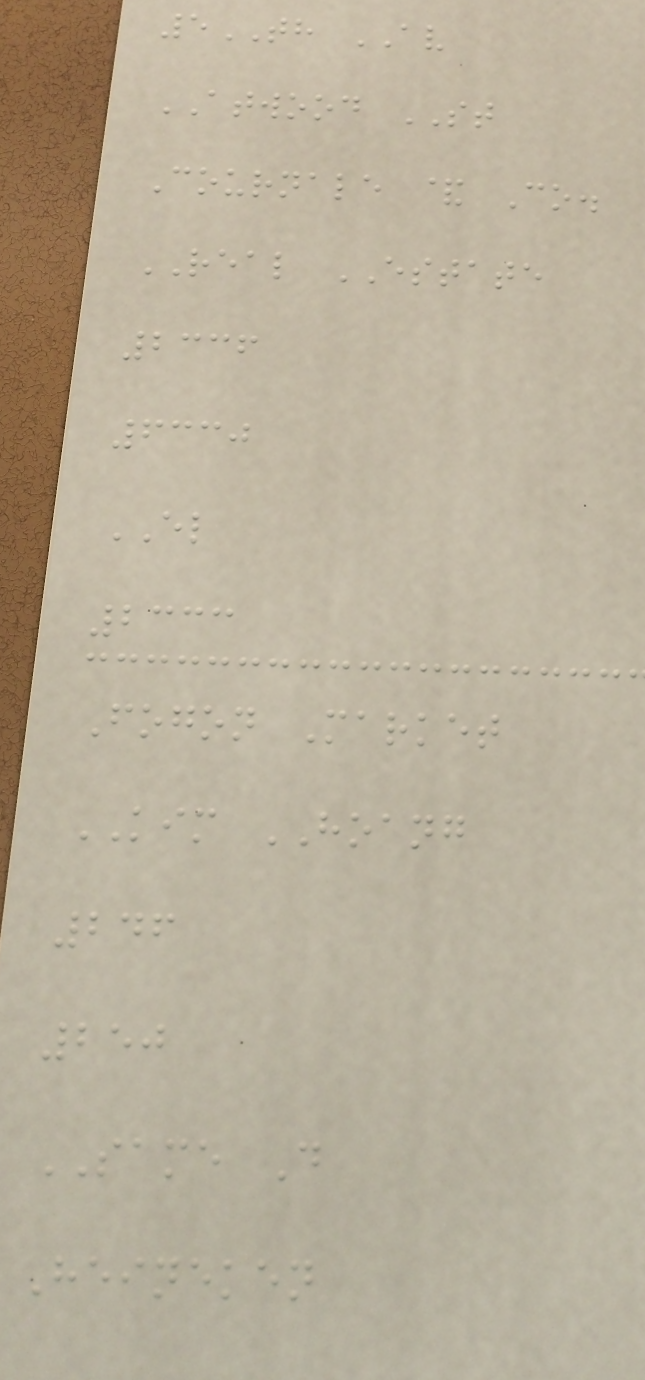5TH AV
ATWOOD ST
Cournale & Co.
REAL ESTATE
2336
6330
EL
2333
Fogon Market
KIM HOANG
246
250
SAME D
Heineken
